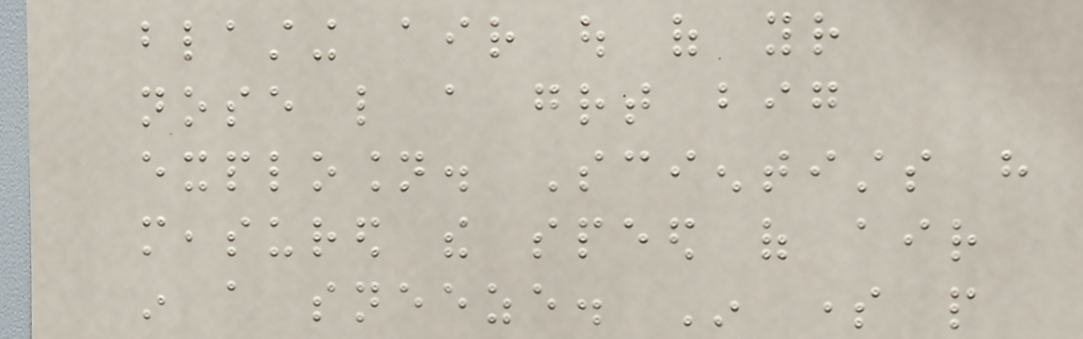blasting air out of your
nose like a great big
explosion. Scientists have
measured the speed of air
in a sneeze. In some people
